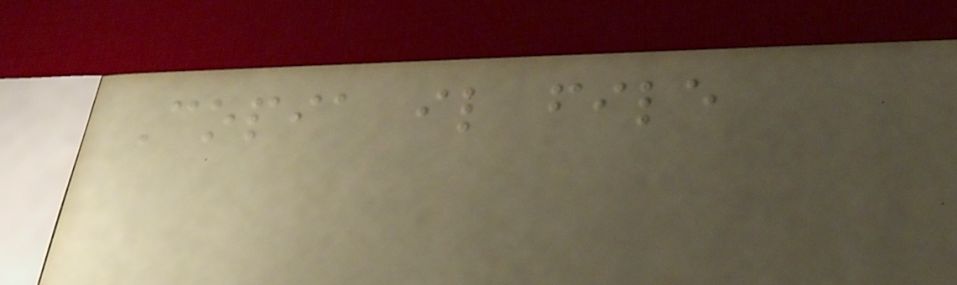Copia il file
